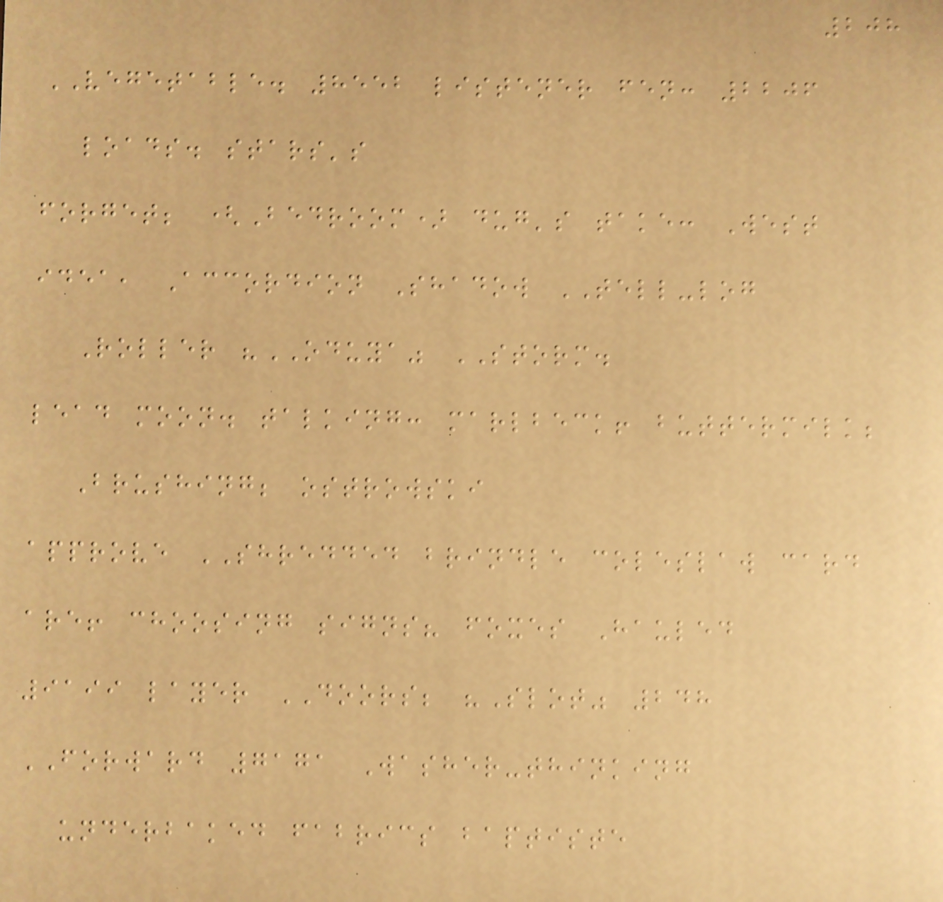208
VEGETABLE. 8552 listener fen: 2206
loads. stars's
forget; (Bedroom) dug's take: West
idea, Accordion Shadow TELL-log
Roller "ODUYA" STORM.
lead moon. talking: marlbeck! buttermilk;
Brushing; ostrowski
approve SHREDDED brindle coleslaw card
are! choosing signs? foxes Hauled
9199 layer DOORS; "Slot" 248
FORWARD 7171 Washer-thinking
underbaked fabrics baptiste
